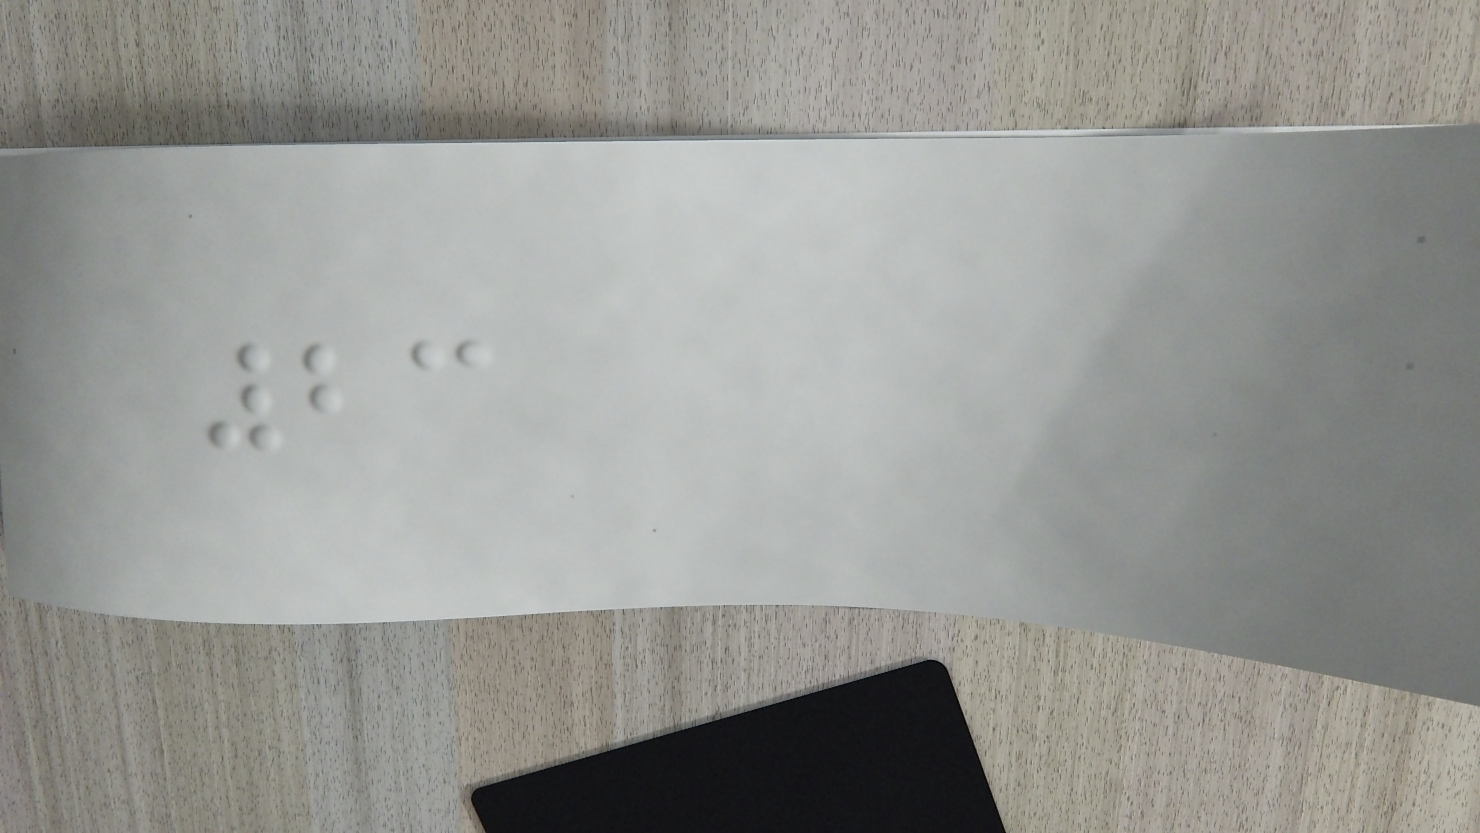23
